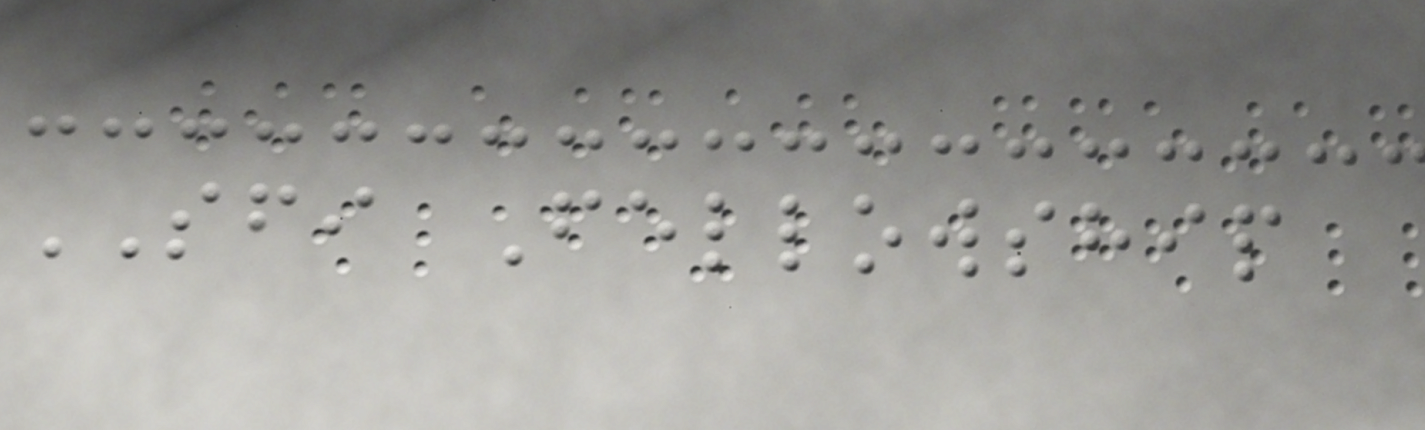SFI Fellowship
